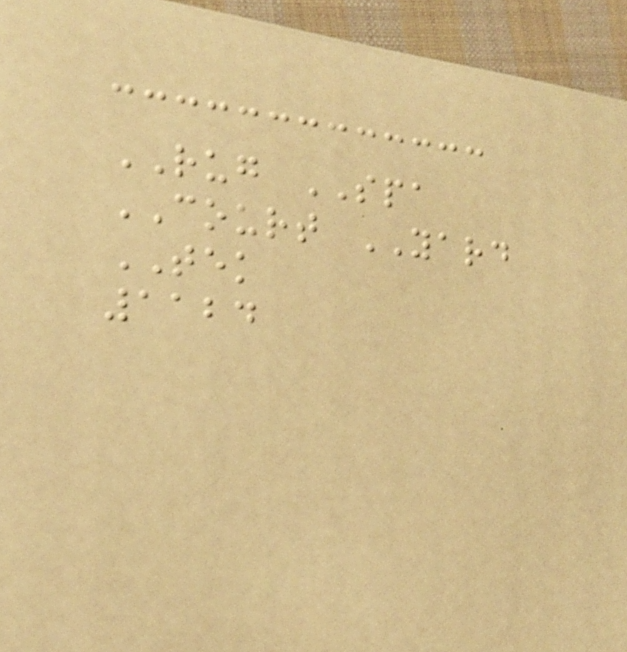RUG SPA
COURT YARD
TEK
1124
